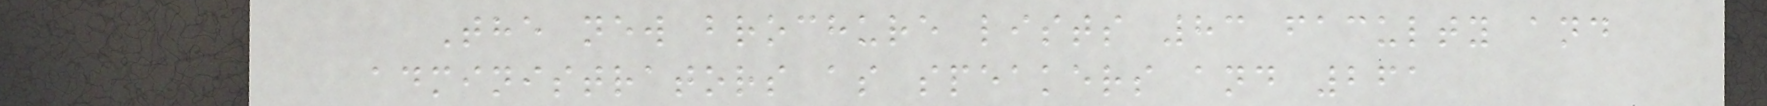The new brochure lists 83 faculty and
administrators as speakers and 261
